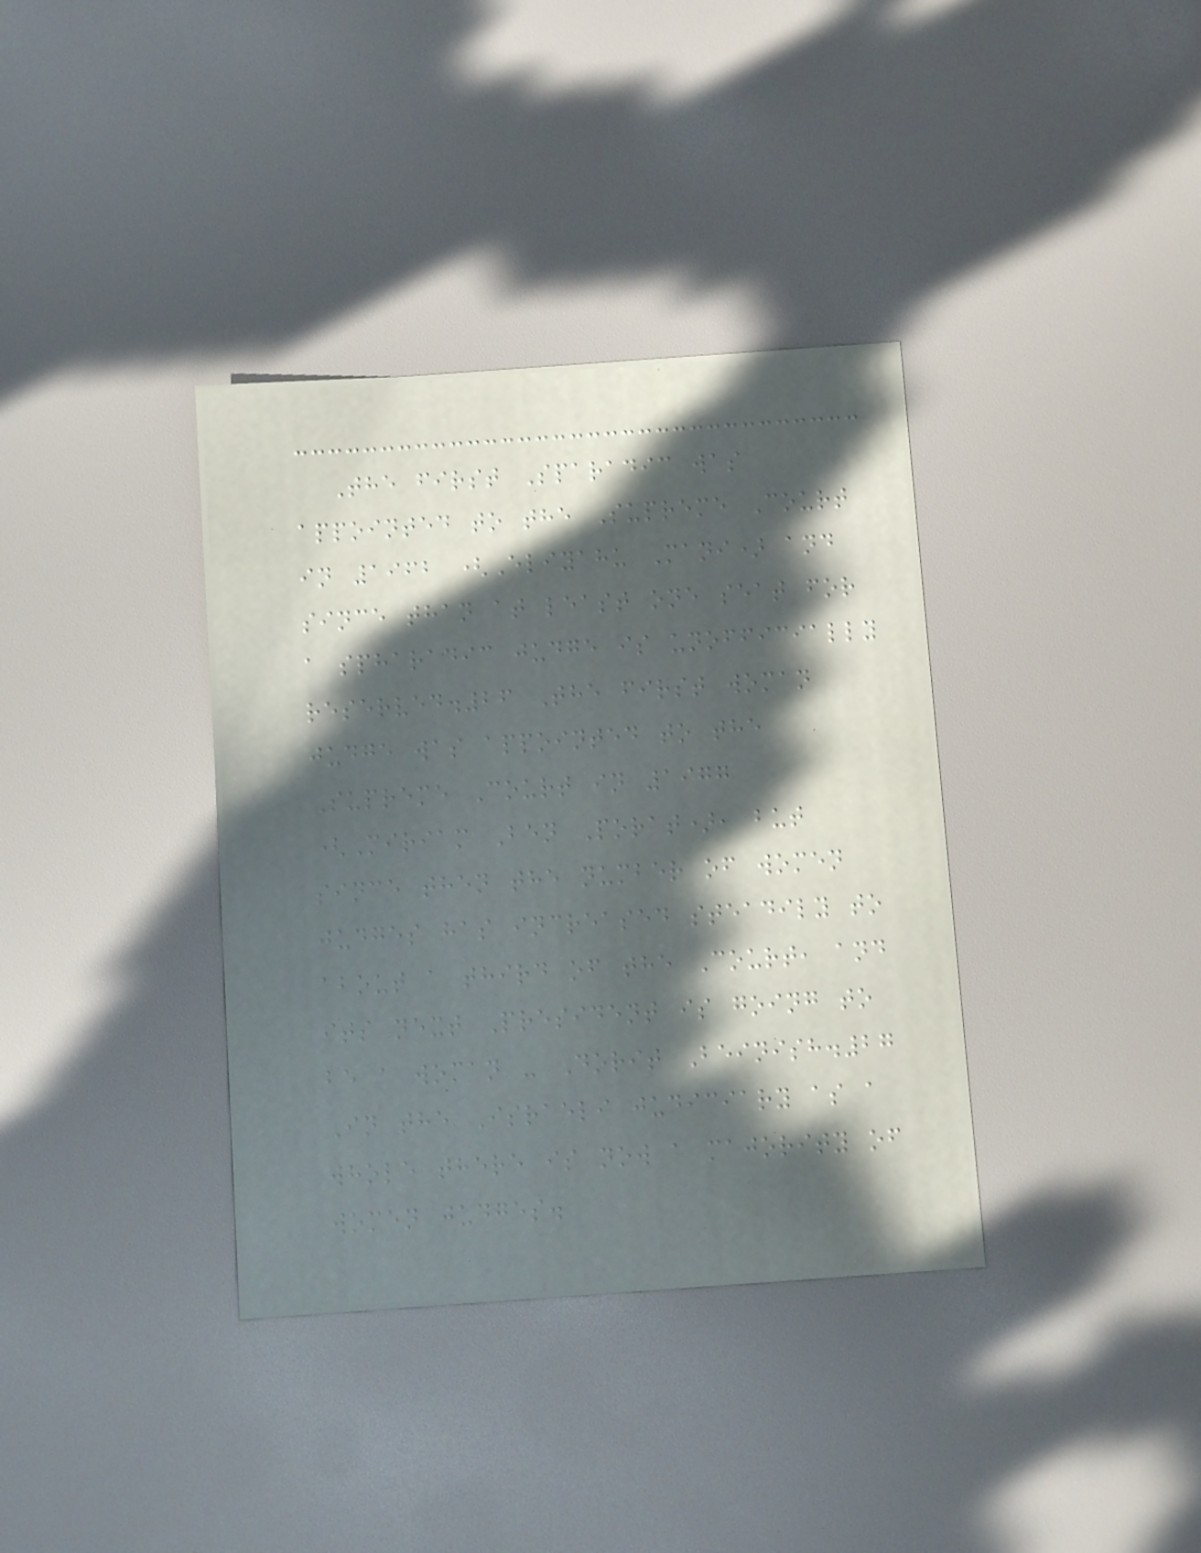The first Sparadic was
appointed to the Supreme Court
in 1962 (Eliyahu Mani) and
since than at least one seat for
a spharadic judge is unofficially
reserved.26 The first woman
judge was appointed to the
Supreme Court in 1977
(Miriam Ben Porat), but
since then the number of women
judges has increased steadily to
about a third of the Court, and
its next President is going to
be a woman - Dorit Beinish.27
In the Israeli judiciary as a
whole there is now a majority of
women judges.
